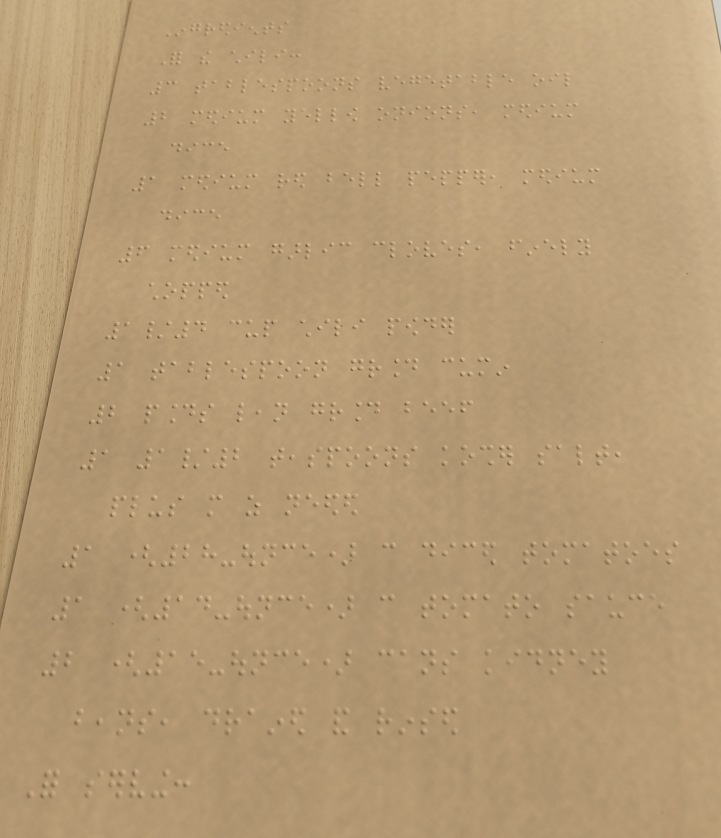Ingredients
For the chili:
3 tablespoons vegetable oil
2 medium yellow onions, medium
dice
1 medium red bell pepper, medium
dice
6 medium garlic cloves, finely
chopped
1/4 cup chili powder
1 tablespoon ground cumin
2 pounds lean ground beef
1 1/2 teaspoons kosher salt,
plus more as needed
1 (28-ounce) can diced tomatoes
1 (14-ounce) can tomato sauce
2 (15-ounce) cans kidney
beans, drained and rinsed
For serving:
